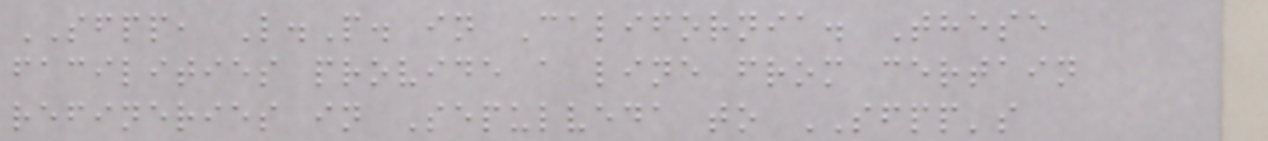SFPP, L.P. in California. These
facilities provide a line from certain
refineries in Sepulveda to SFPP's
